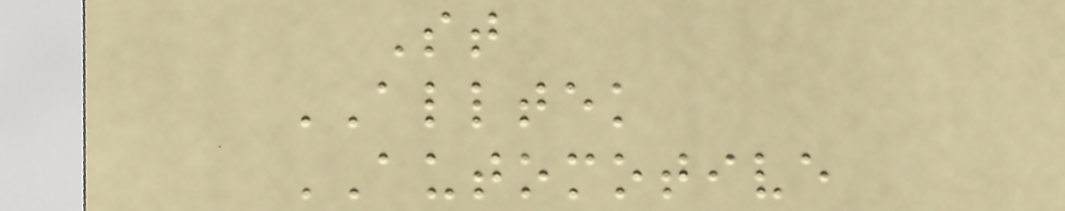St
ALLTEK
AUTOMOTIVE
